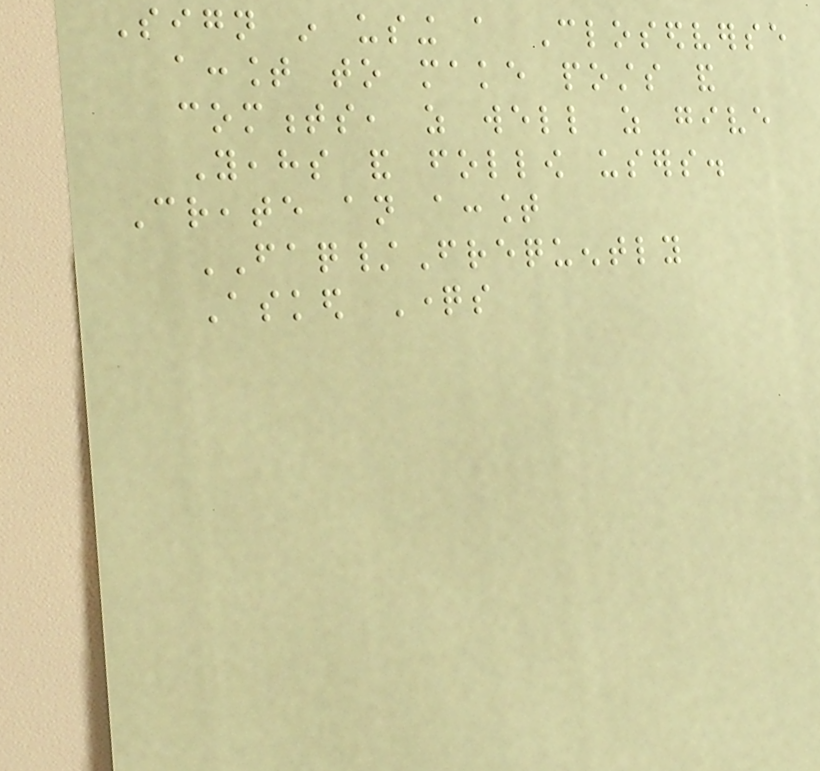Sign in using a Closedverse
account to make posts and
comments, as well as give
Yeahs and follow users.
Create an account
FAQ/Frequently
Asked Questions
